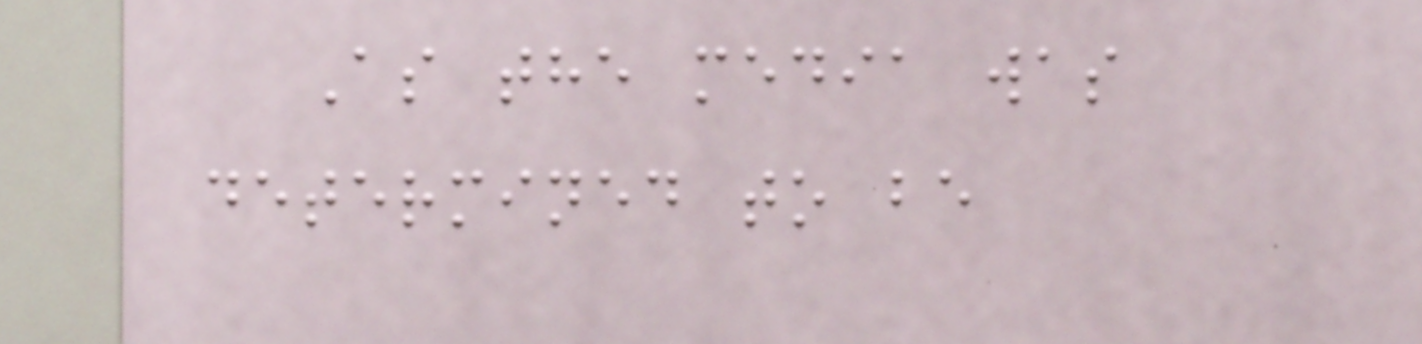As the media was
determined to be
